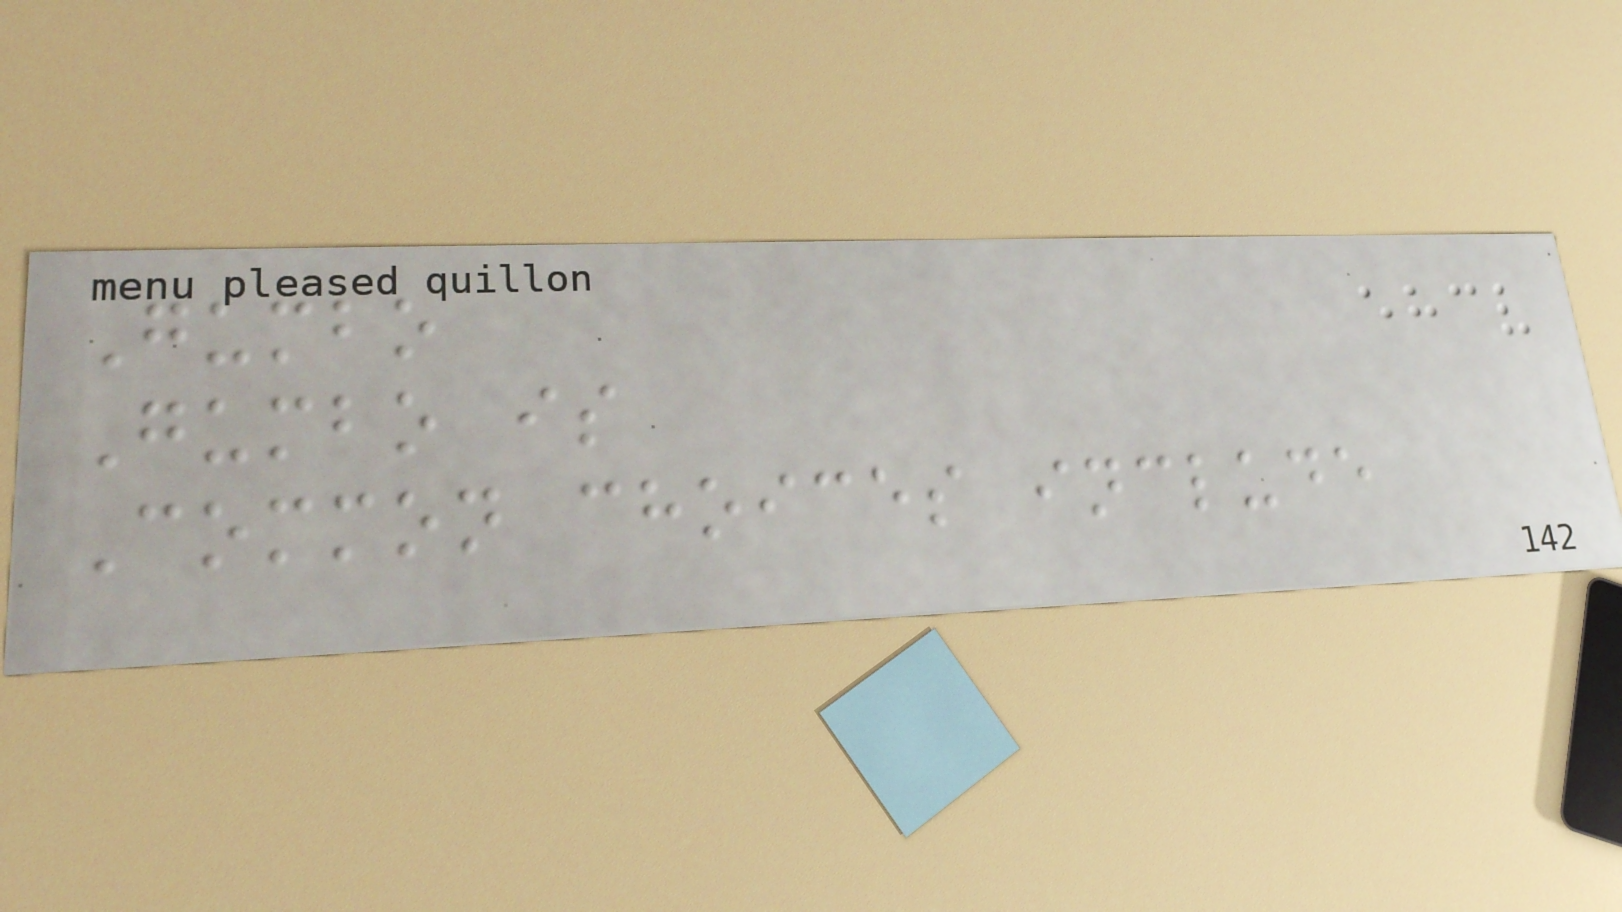Gumbo
Gumbo is
Common choices include
